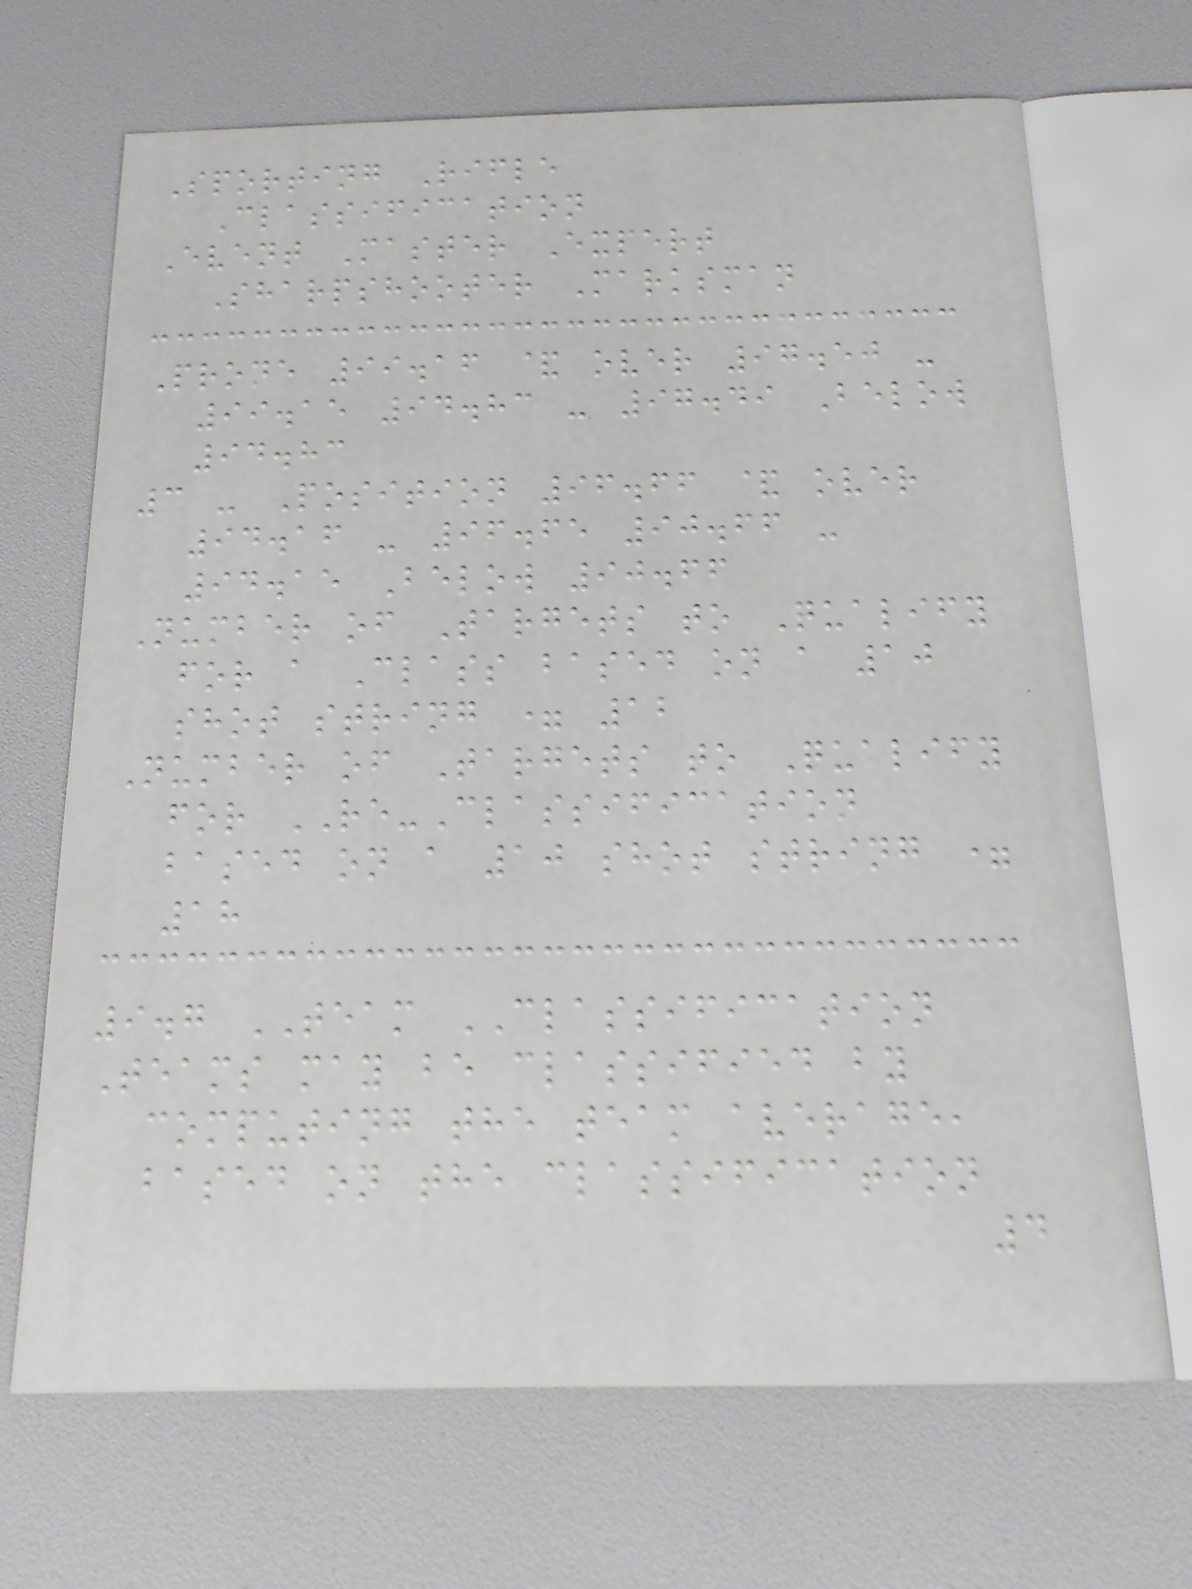Sporting Rifle
Classification
Event Master Expert
Sharpshooter Marksman
Prone 99.16 & over 97.50 -
99.15 94.83 - 97.49 Below
94.83
3 - Position 96.66 & over
94.16 - 96.65 90.66 -
94.15 Below 90.66
Number of Targets to Qualify
for a Class based on a 10
shot string = 12
Number of Targets to Qualify
for RE-Classification
based on a 10 shot string =
18
9.7 TEAM CLASSIFICATION
Teams may be classified by
computing the team average,
based on the classification
4
